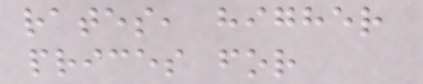rates, higher
prices for
